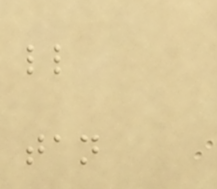ll
tan
